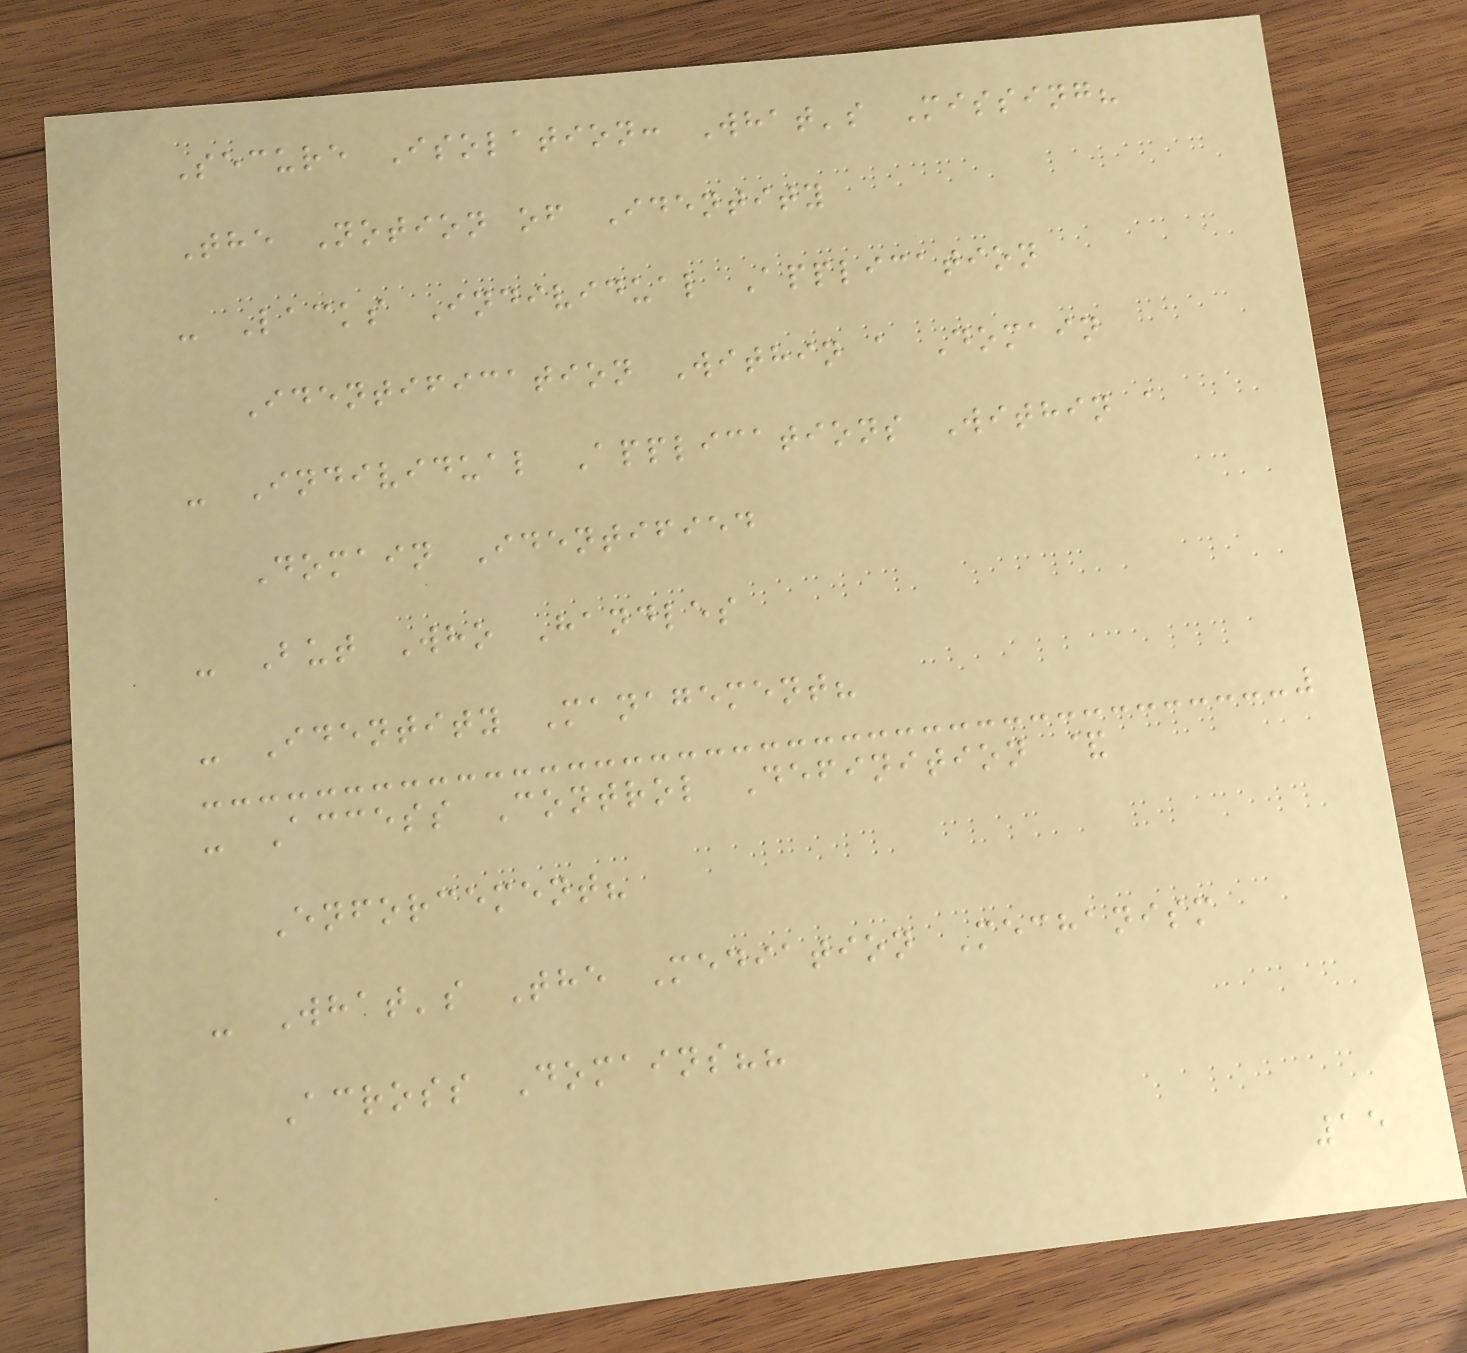Secure Isolation: What's Missing?
The Notion of Identity
- Lacks Individual Application
Identification Within a Domain
- Individual Applications Within a
Domain Identified
- But Who Handles
- Identity Management?
- Access Control Definition &
Enforcement?
- What's The Mediation Mechanism
Across Domains??
15
